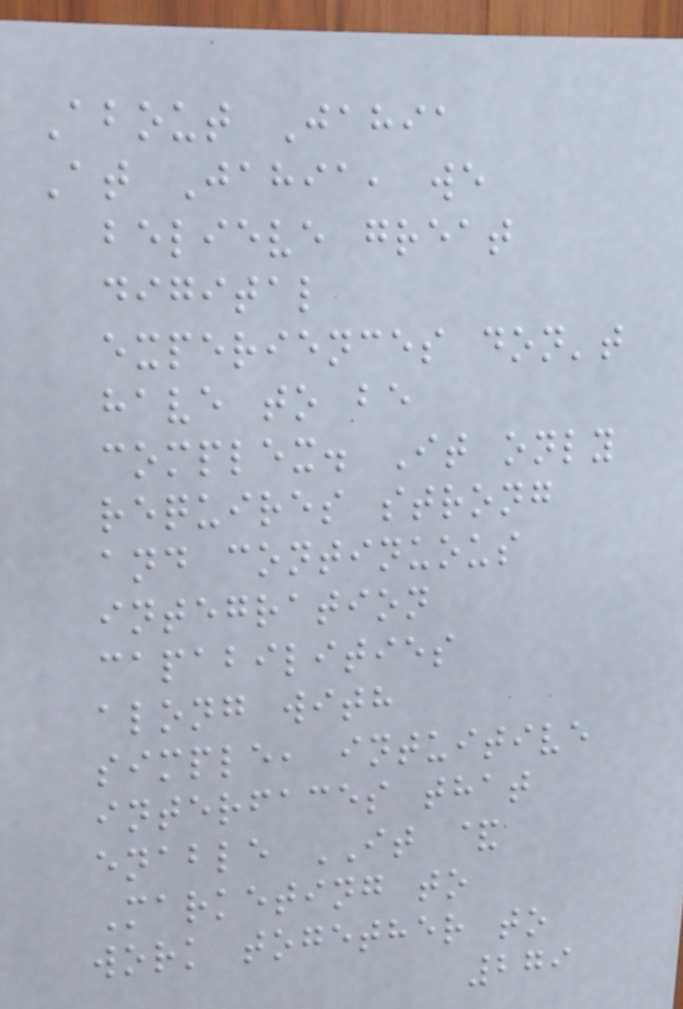About Jahia
At Jahia, we
believe great
digital
experiences don't
have to be
complex. It only
requires strong
and continuous
integration
capabilities
along with
simple, intuitive
interfaces that
enable IT &
Marketing to
work together to
279
